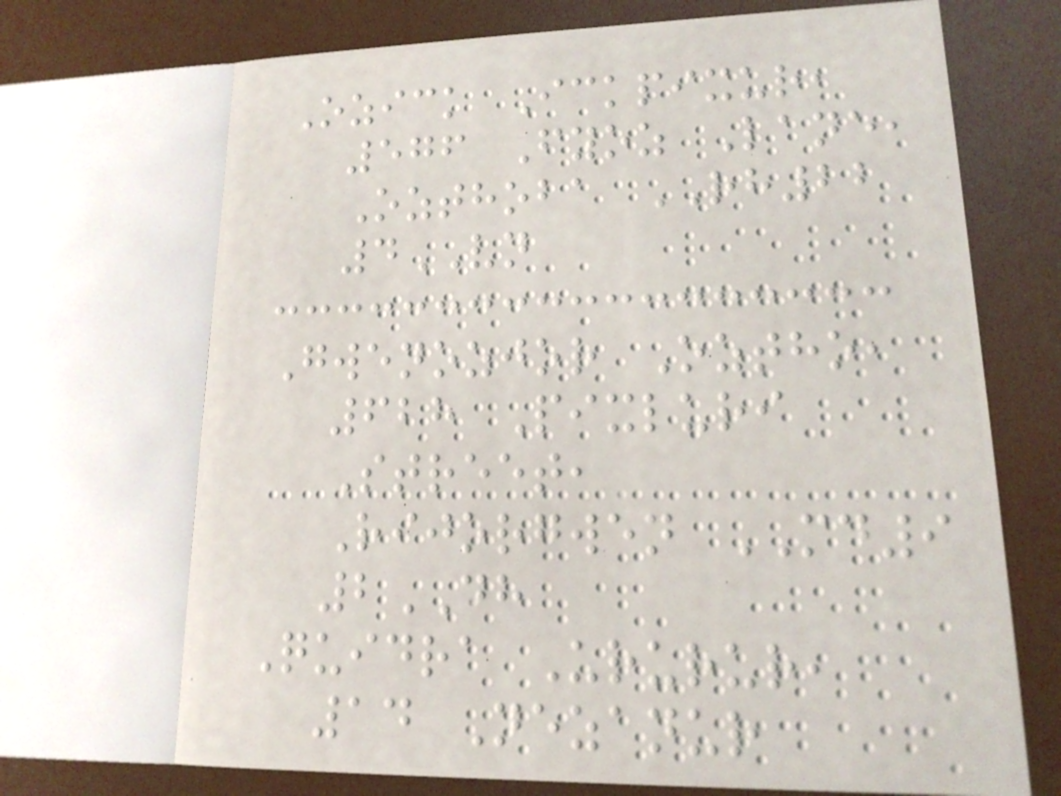Ozick Ickpixur,
576 Fyoz Lane,
Ozthoba RH22
4VN
Gwenozjor Oztho,
628 Pixluri
Street,
Rijorgwen MD9
2DH
Quidra Ururur,
14 Nezanur
